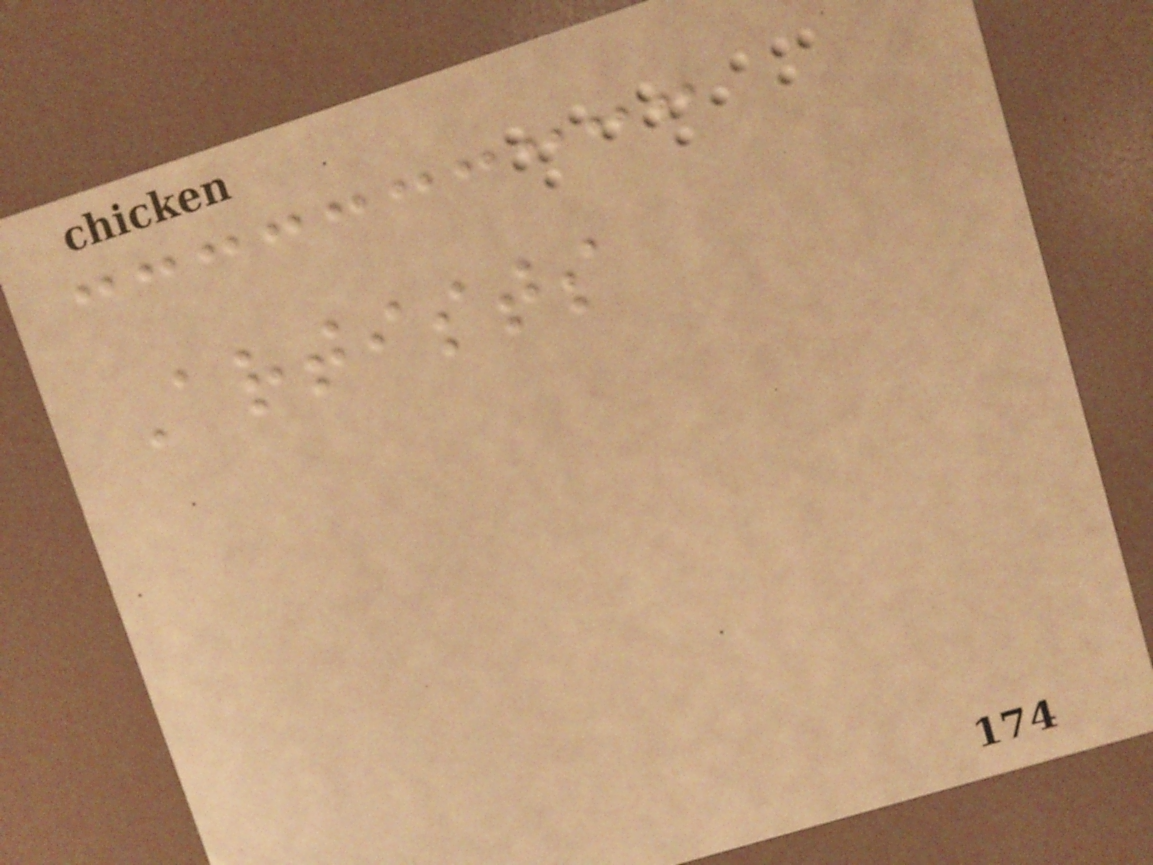Artists
